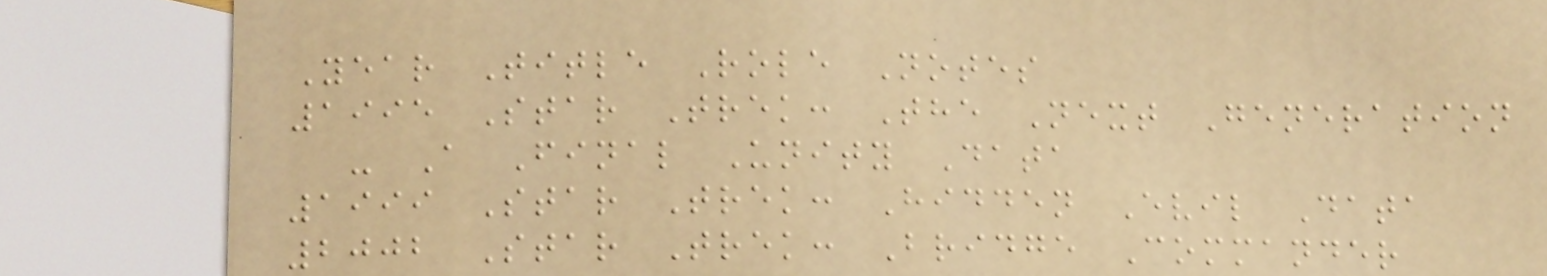Year Title Role Notes
1995 Star Trek: The Next Generation
- A Final Unity Data
1999 Star Trek: Hidden Evil Data
2002 Star Trek: Bridge Commander
